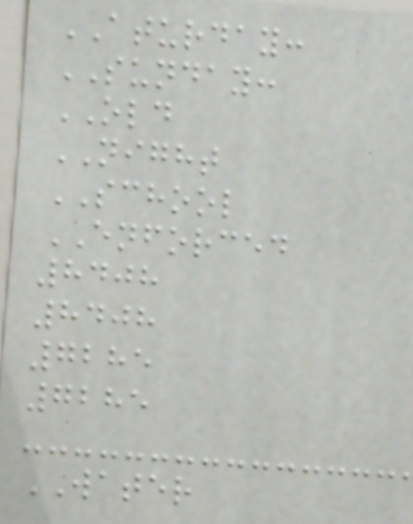ATURDAY:
SUNDAY:
OLD
NIGHT
SCHOOL
ENFORCED
8408
8408
7285
7285
WATER
